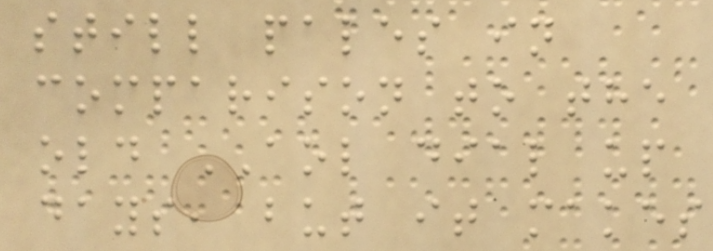still pales in
comparison to the
old AOL dial up
days, but it makes
